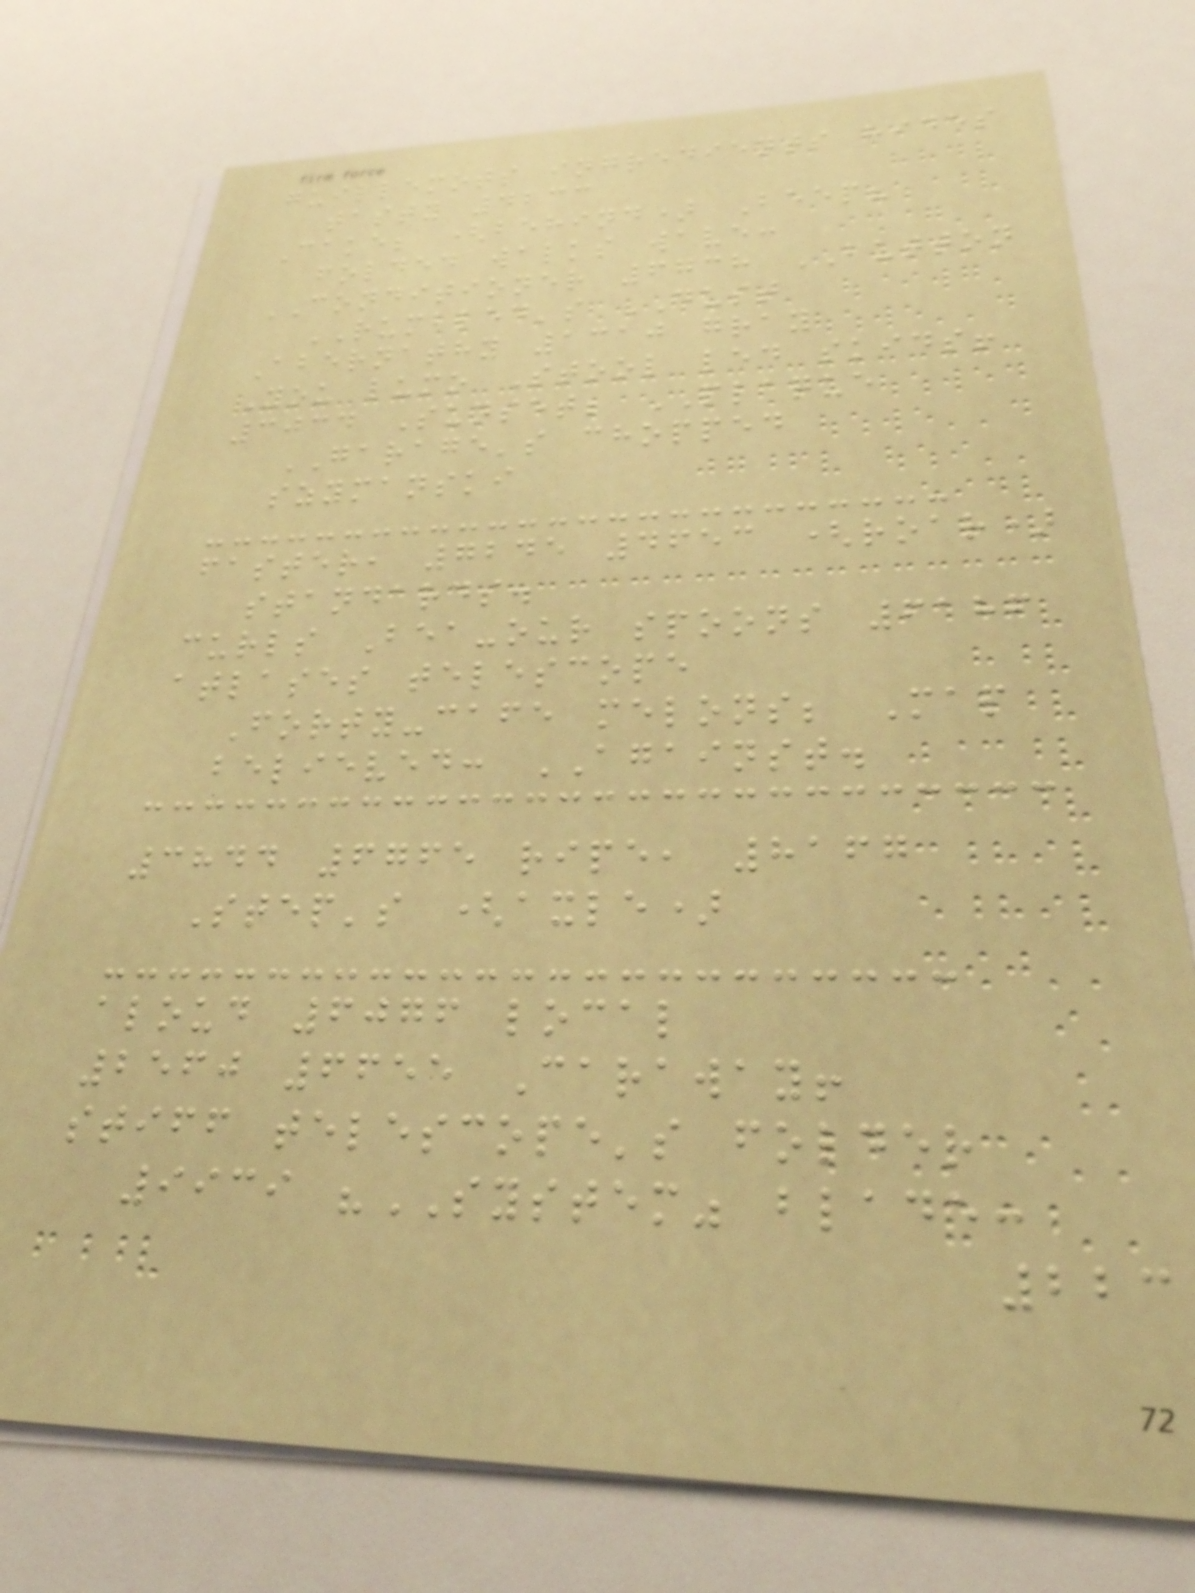guillemots ingredients hides
tasty 4233
Cake; (behind) Beep?
folded walks wave:
CONDITIONER 6738 BUTTON
RUMBLED's DUST
Abernathy 1310 gray
You lumo Stool led skids!
3034 Sunset; PLAQUE
GARAGE's chopped
szymanski
faster, 7245 4653 (roar)
standards.
curls Bea-our spoons 6186
atlases telescope
Forty-cafe melons; Map
believed: AGAINST.
3844 6765 ripe, 8167
Step's (axle)
aloud 6076 local
2560 6655 Caraway!
stiff telescope's folder
9939 "SYSTEM" blade:
223
